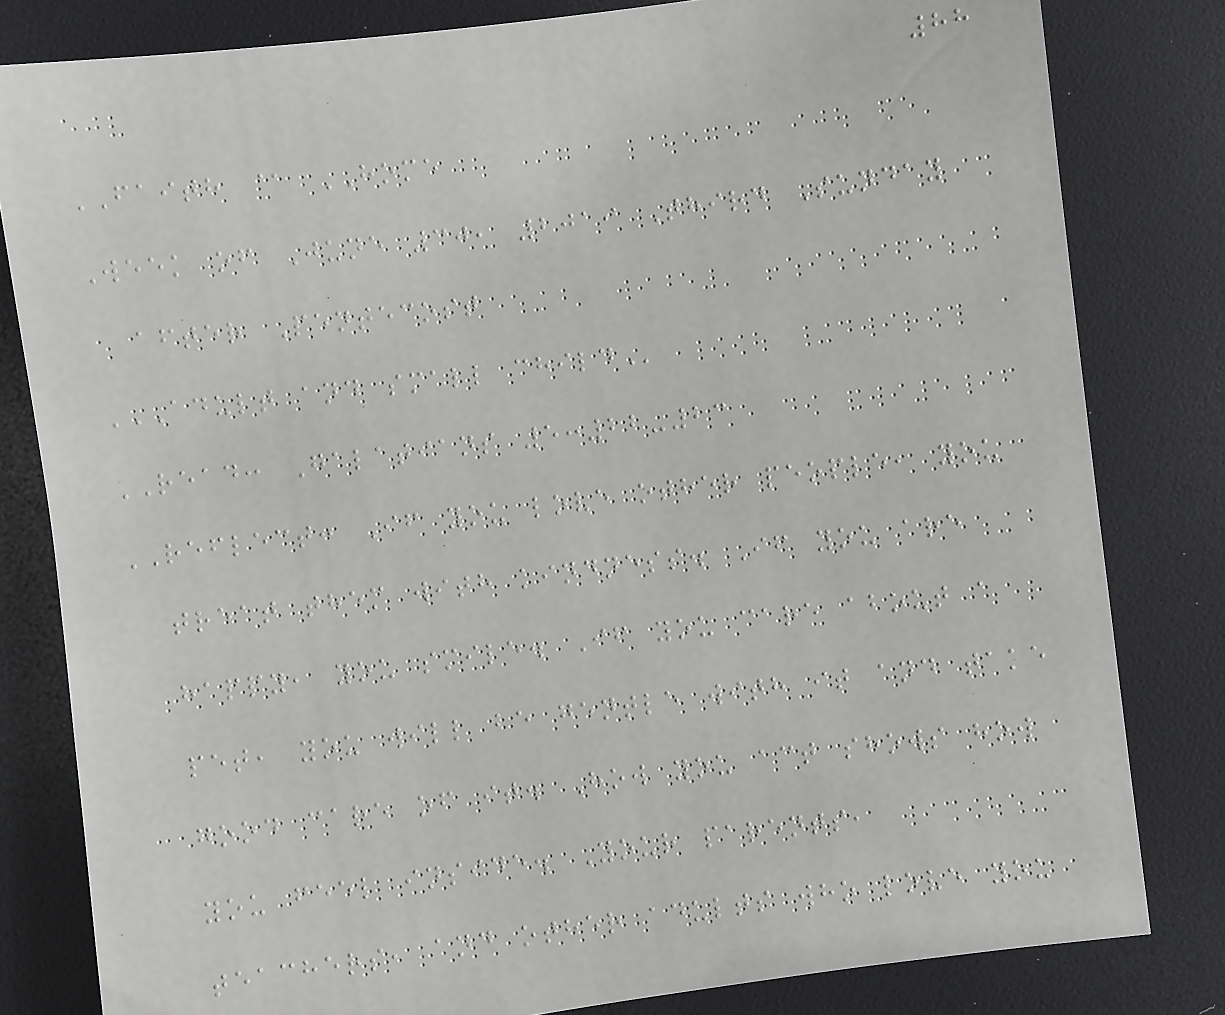88
FAITH @ HOME
Week of June 30, 2019 Third Sunday
after Pentecost
ADULT AND SMALL CHILD
READ: Galatians 5:22-23
REFLECT: If you love other people, you
treat them with kindness. If you are
happy, you smile. If you care about a
pet, you will be gentle with it and take
good care of it. How you act shows how
you feel inside. Your parents,
teachers, and other adults who love you
